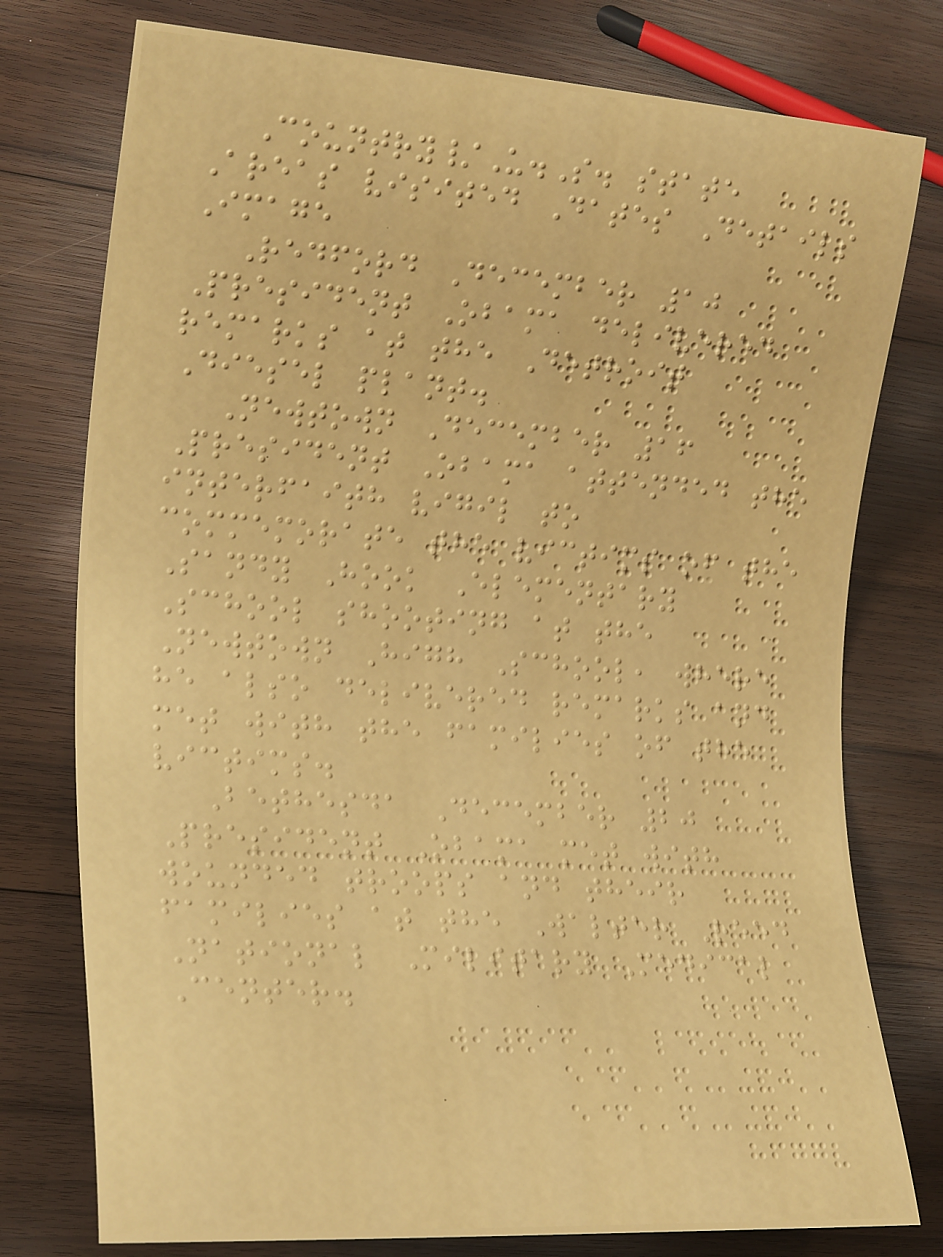Country/U.S. state
Areas visited Dates Details
Image
Redford December 10
President Obama delivered
remarks at the Detroit
Diesel plant.
Newtown December 16
President Obama attended the
interfaith vigil to
commemorate the victims of the
Sandy Hook Elementary
School shooting at the
Newtown High School, where
he also delivered remarks and
met with the families of the
victims.
Bethesda December 20
President Obama met with
wounded troops and their
families at the Walter Reed
National Military Medical
Center.
